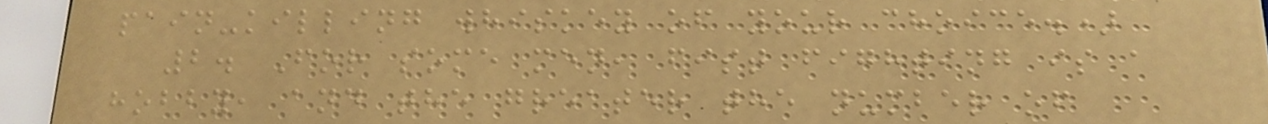pain-killing whiskey of your choice.)
2. For some men, fist fighting is a
hobby, and the greater the number of
